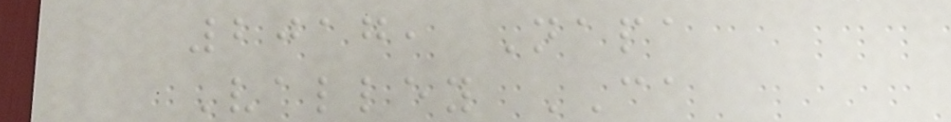2017, Napa
Valley CA
